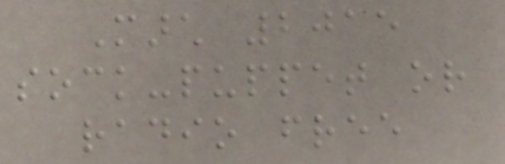March 2015
sock-puppet or
radio free
